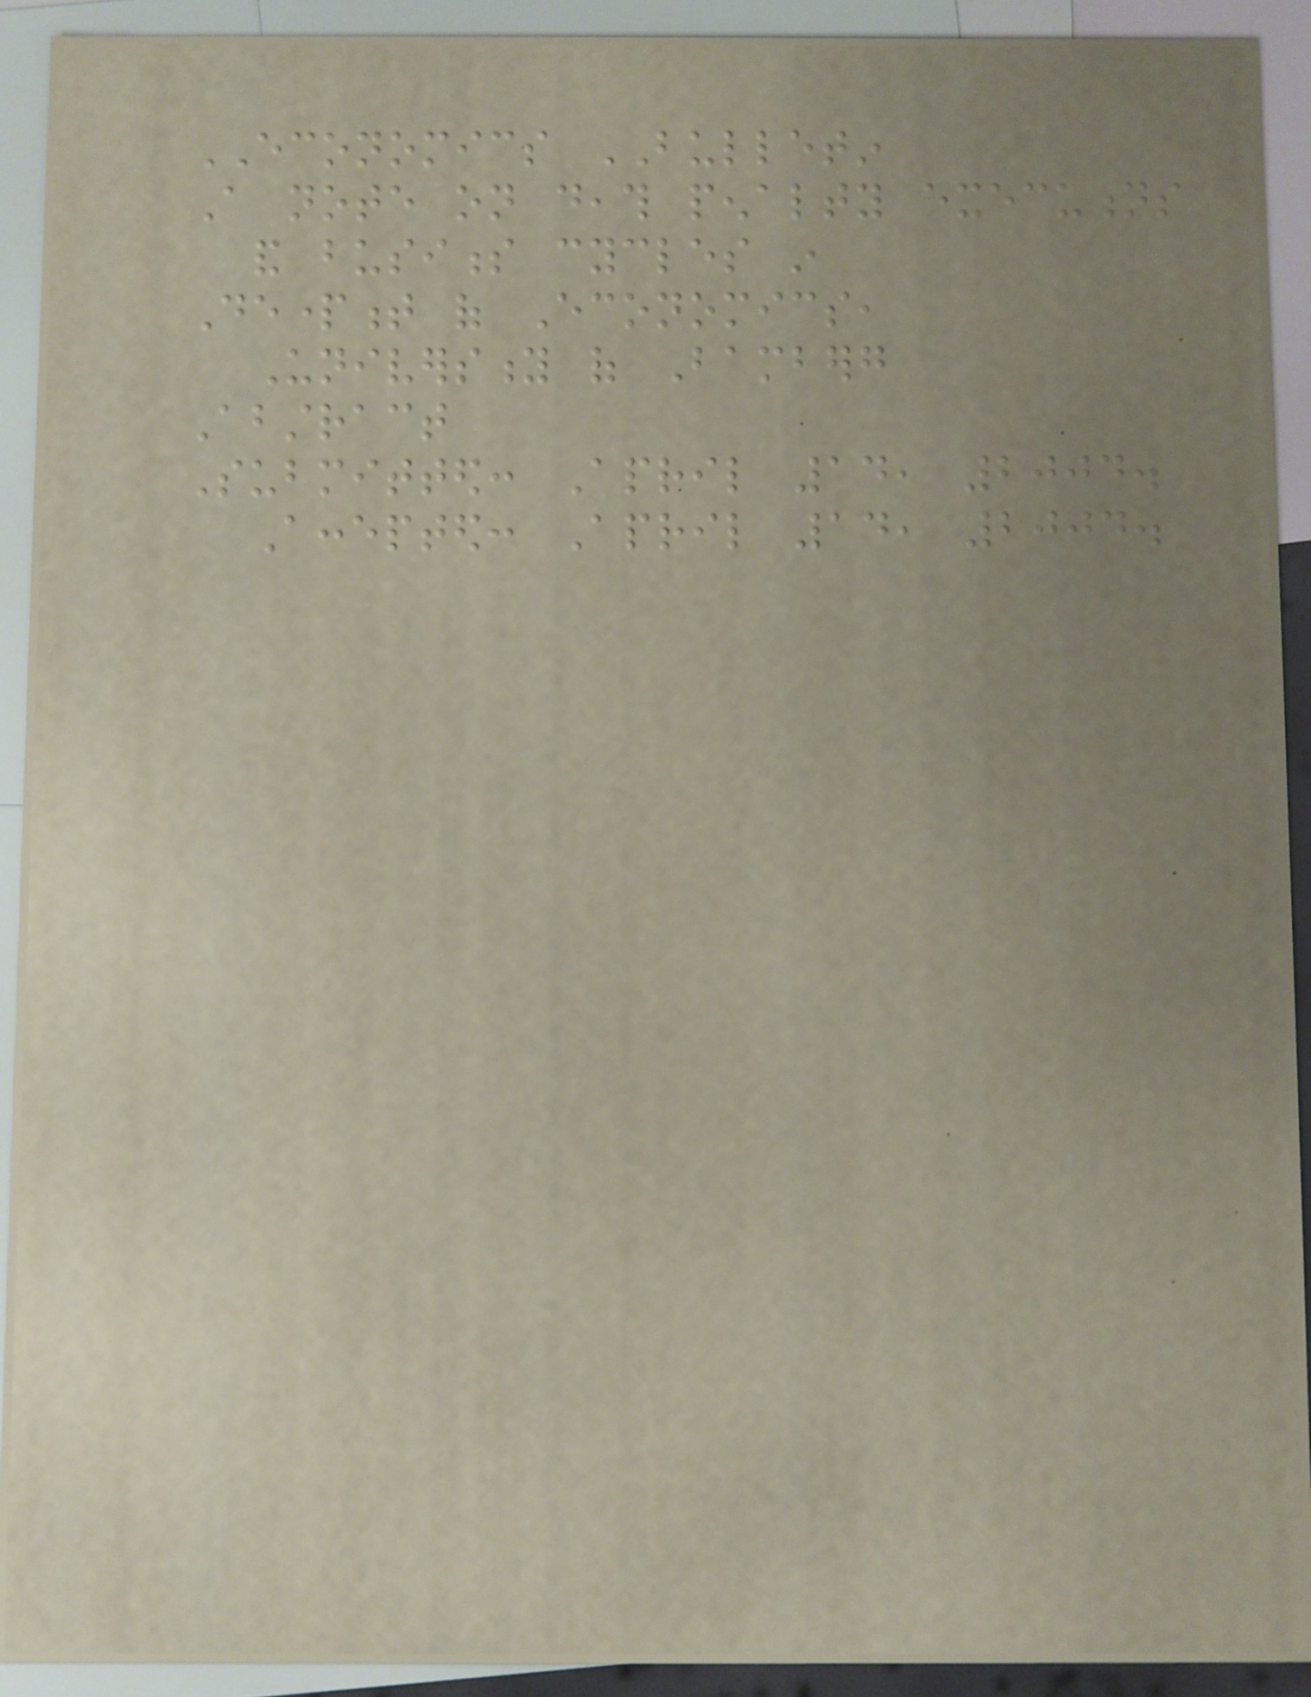ECONOMICS BULLETIN
A note on death penalty executions
and business cycles in
Department of Economics,
University of Bamberg
Abstract
Submitted: April 14, 2004.
Accepted: April 14, 2004.
